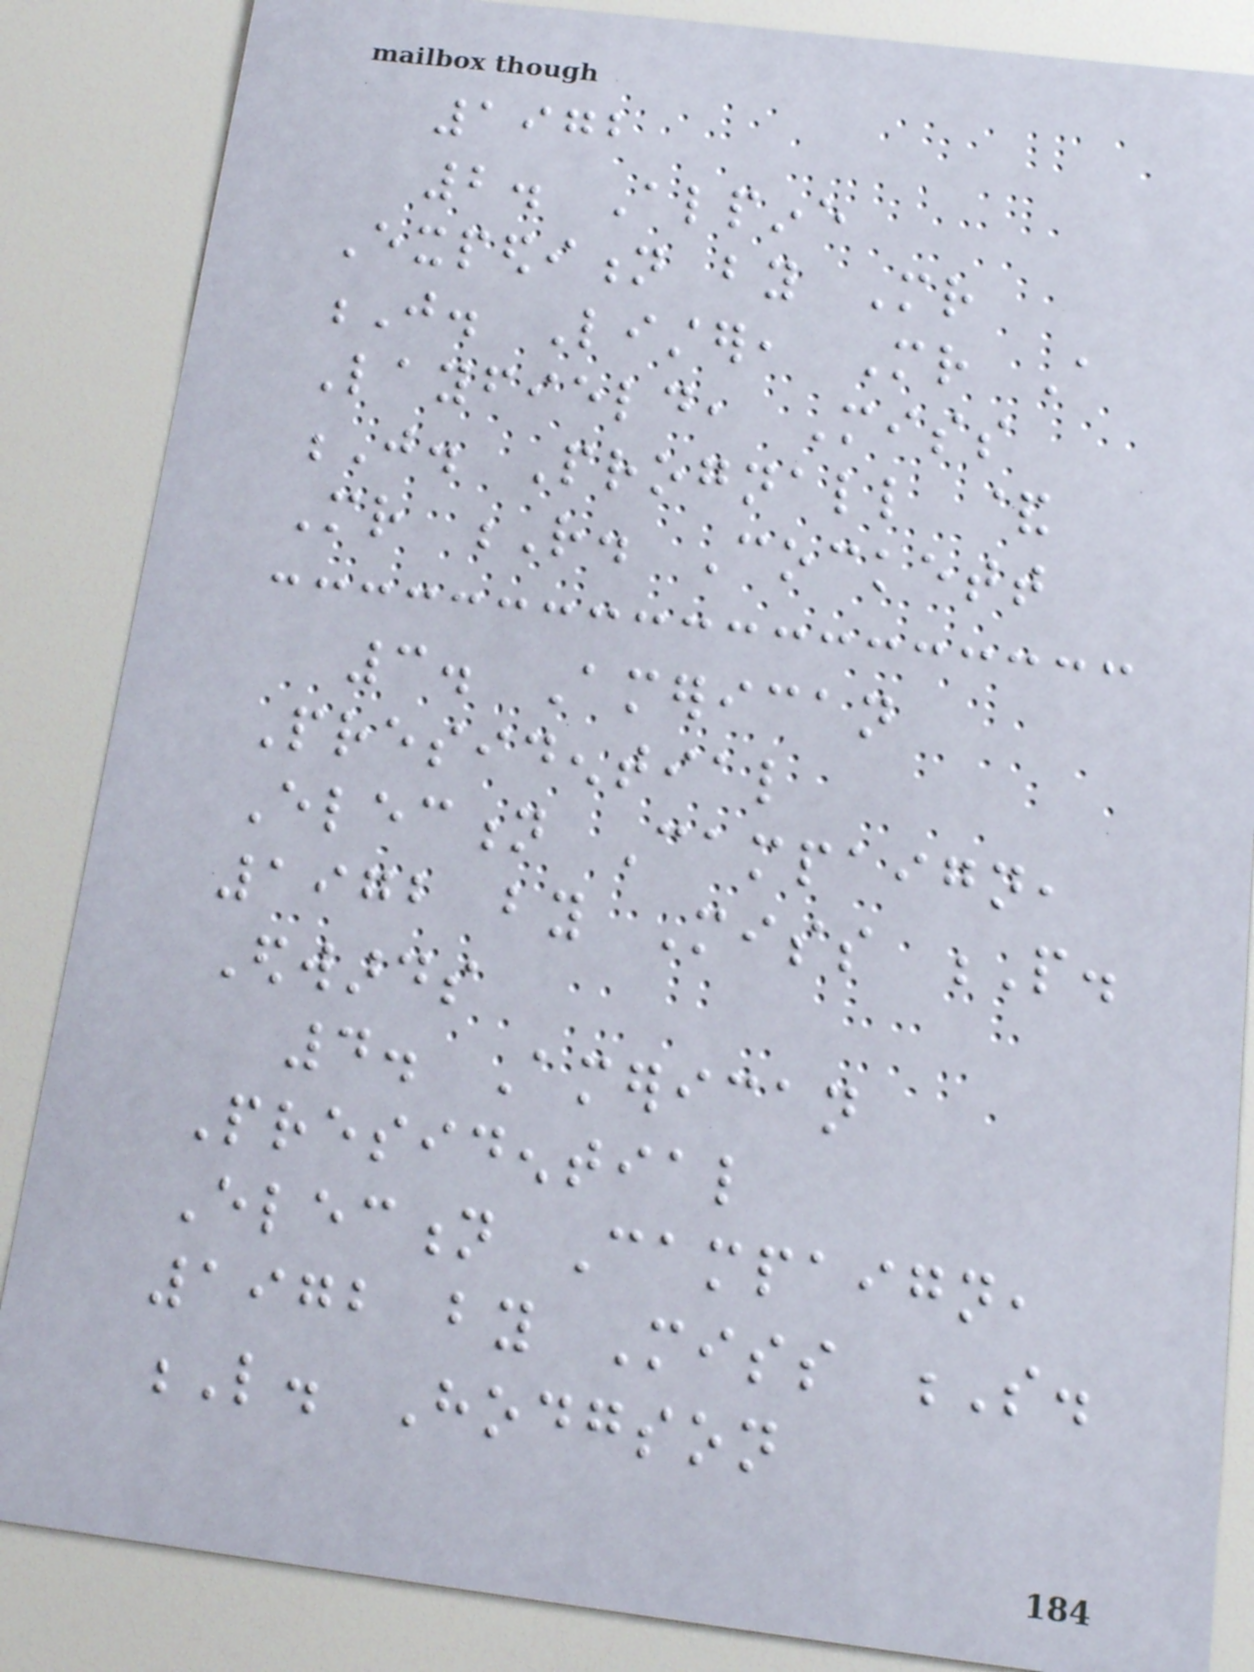1972
2. Alpine
Expedition by Mr
J. Lister, Mr A
Layfield, Miss
J. Prognall &
Mr R. Cockett
3. American
Presidential
Election Campaign,
1972 by Miss P.
Edwards
4. American
Presidential
Election Campaign,
1972 by Miss S.
L. Hodgson
